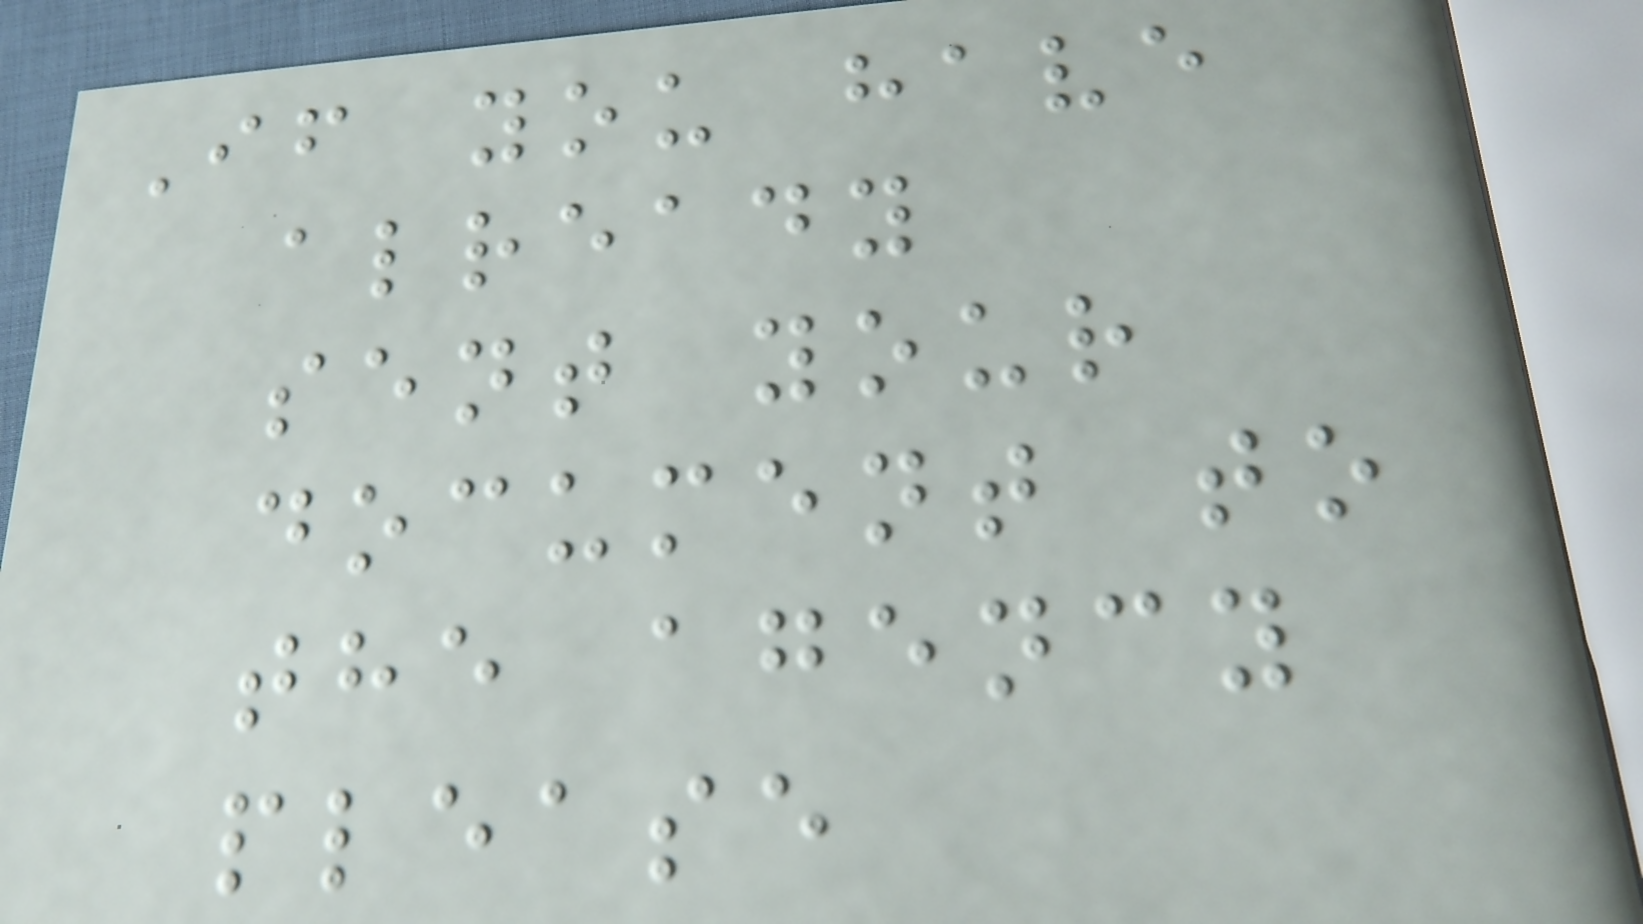If you have
already
sent your
document to
the agency
please
